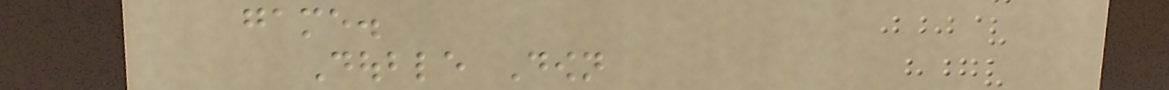game.
Double Down
